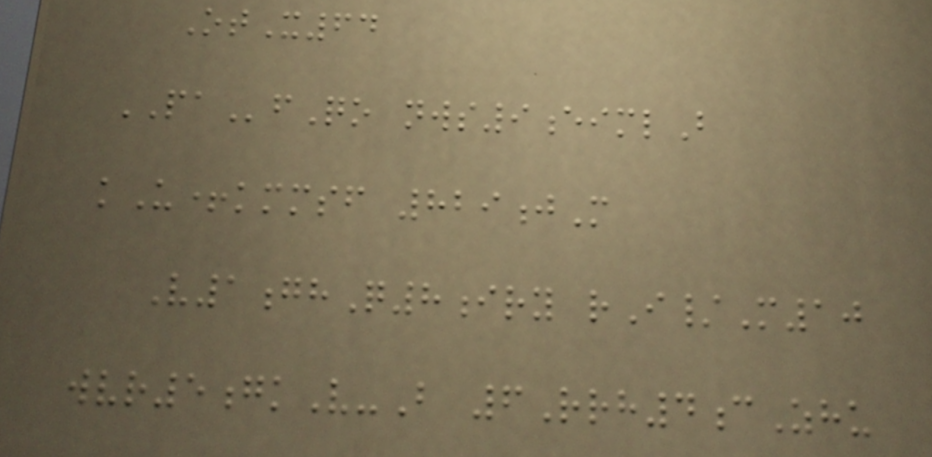OtX64
PAfQo nws9eimlB
kU+kmmsf 829jM
V1ghQ8iry rI/M10
wvr5gkV-B 6Rrh4cZhu
